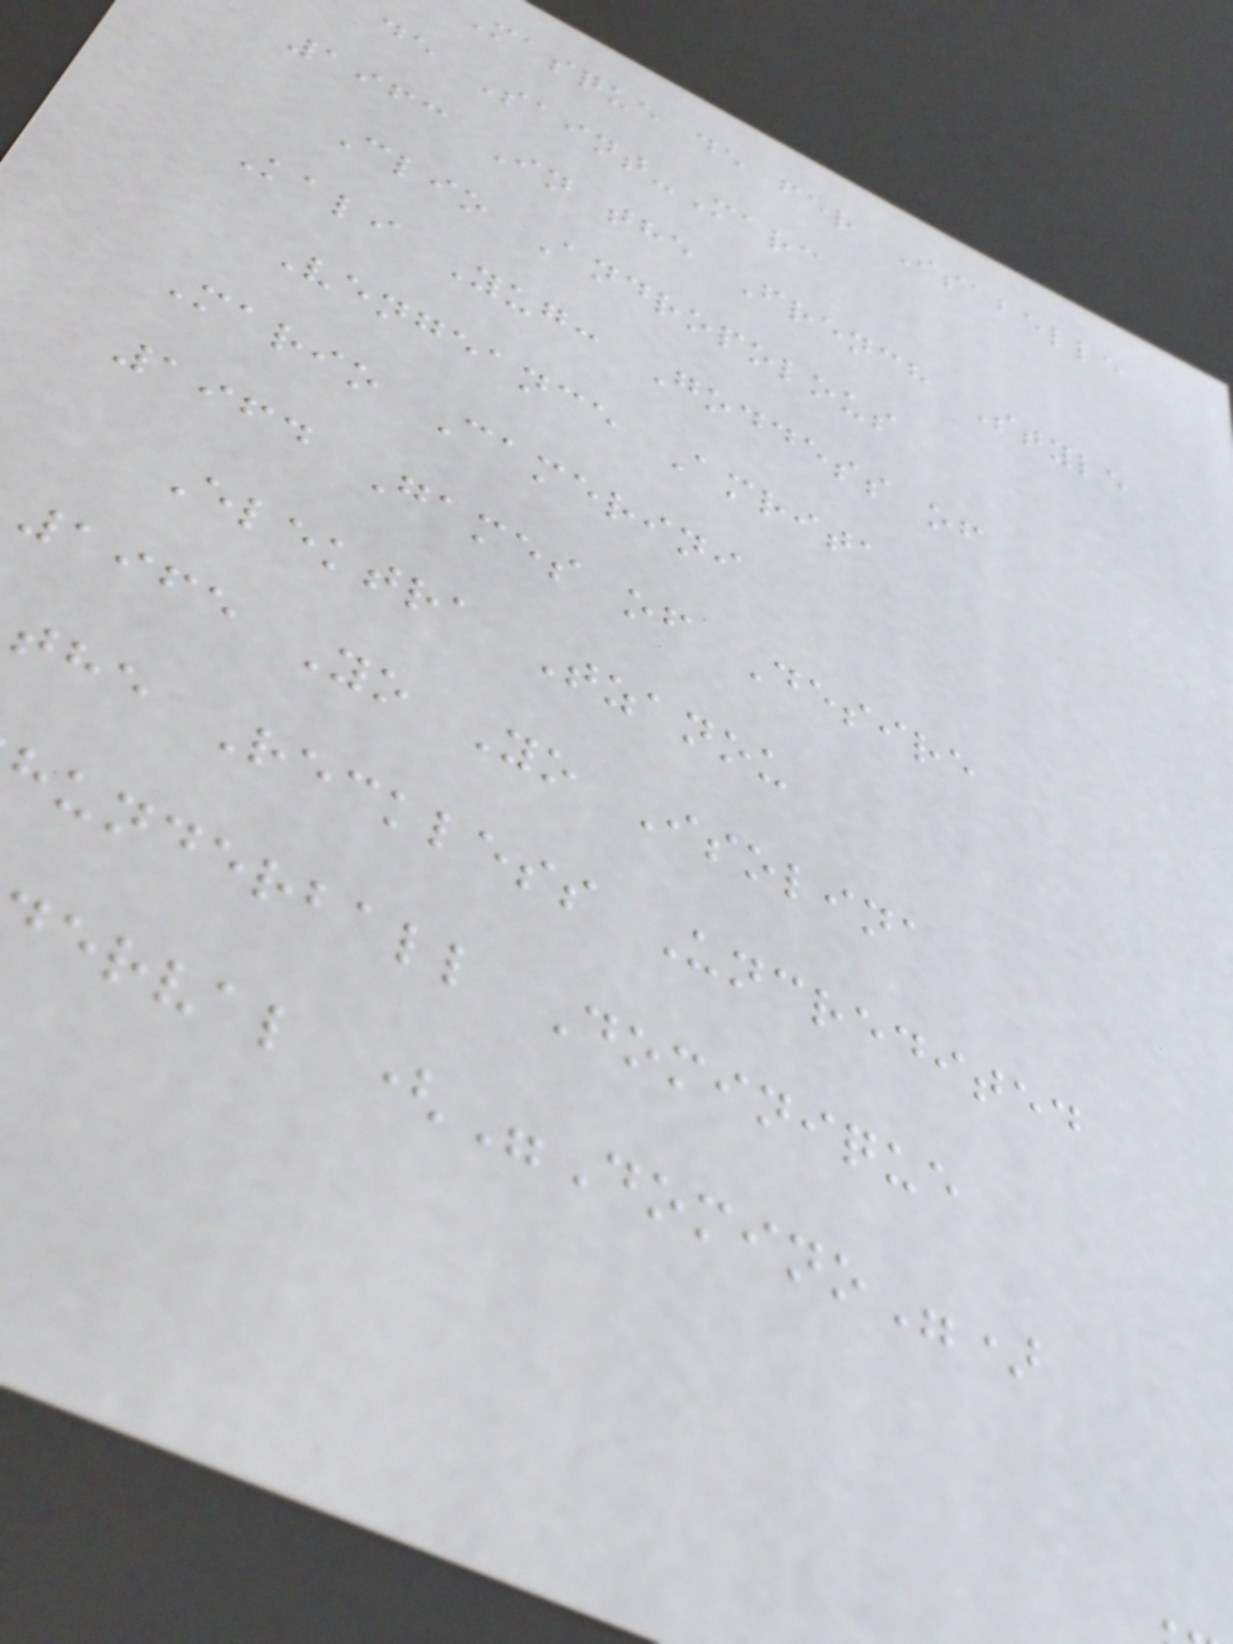Masque de fer Isabelle
de Saint-Marc
1963 In the French Style
Clio Andropolous
Kali Yug: Goddess of
Vengeance Amrita
Mario Camerini
1964 Games of Desire
Elektra Tzanou
1965 Yo Yo Isolina
the Reckless Uncredited
hunderball Dominique
erval ("Domino")
